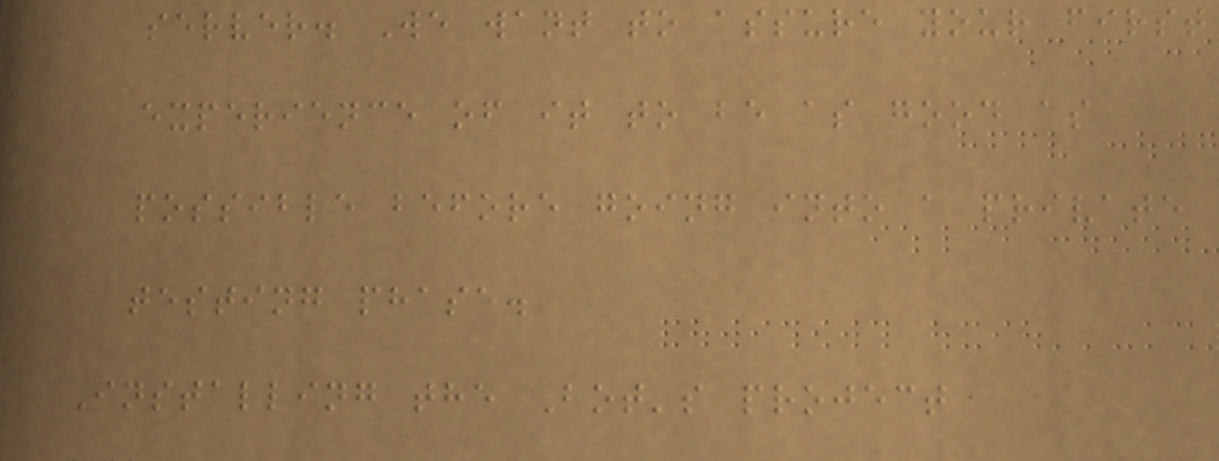server. We want to assure your first
experience of it to be as good as
possible before going into a private
testing phase.
Installing the Bot's project
